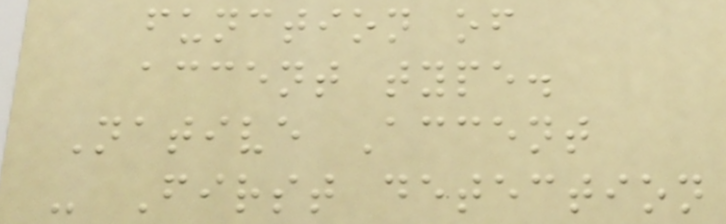function of
accent type.
Native Accent
- First detection
